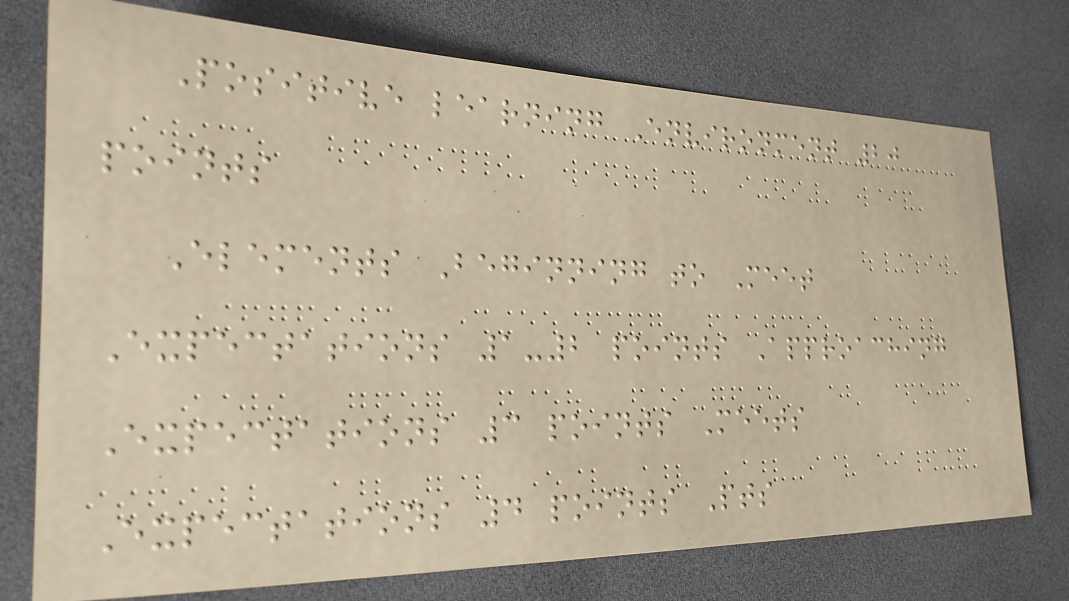Positive learning Environment 20
points
Elements Beginning to Meet
Expectations 1-2 points Approaching
Expectations 3 points Meets
Expectations 4 points Pts
